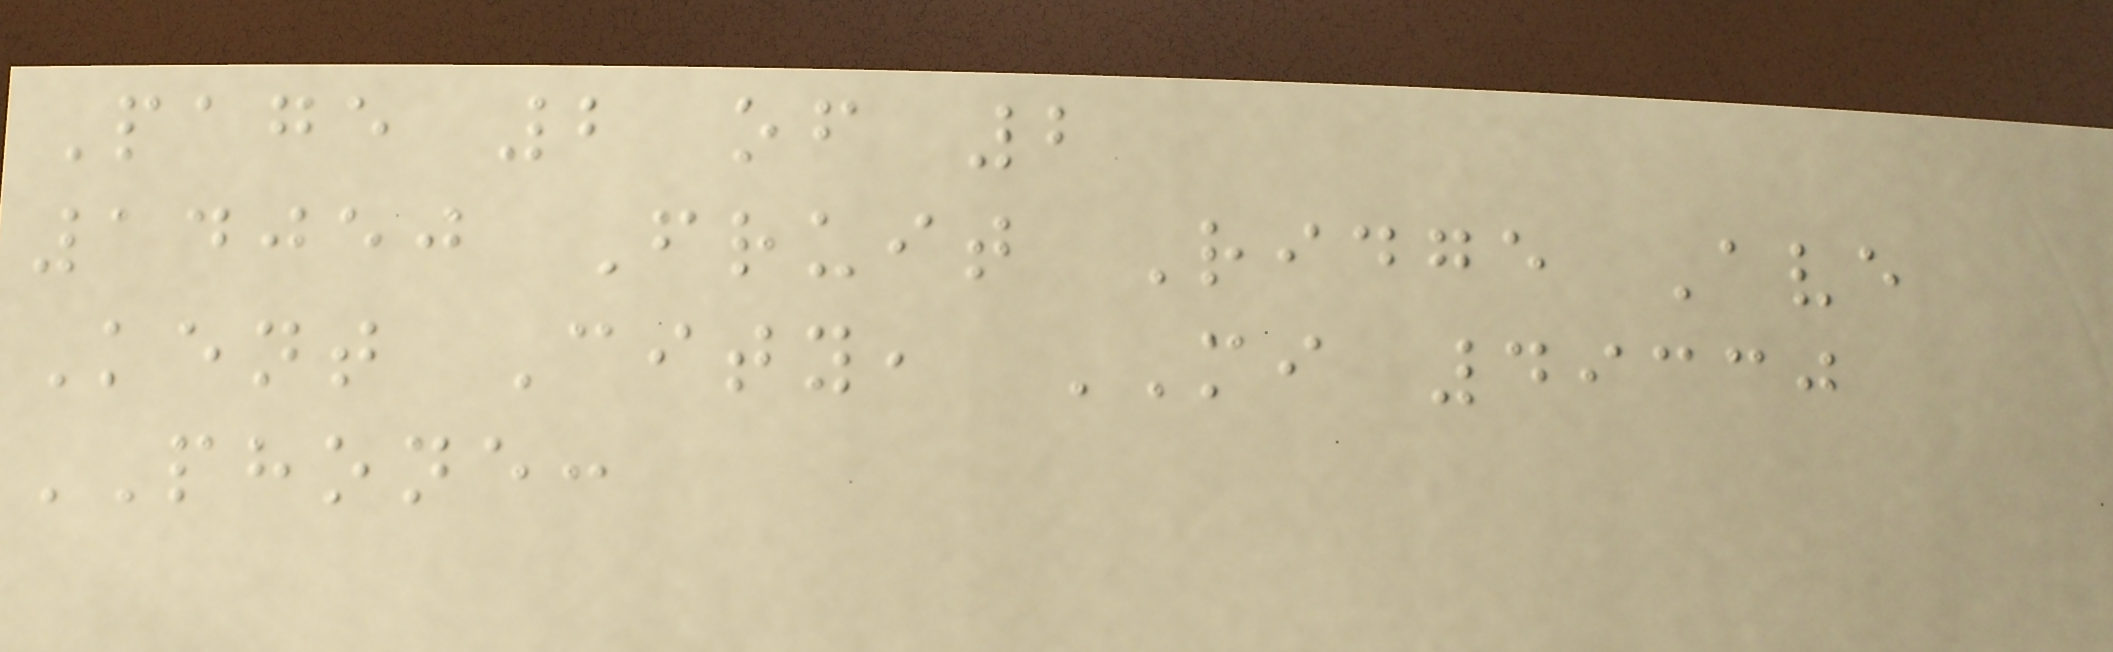Page 2 of 2
14050 Fruit Ridge Ave
Kent City, MI 49330
PHONE:
